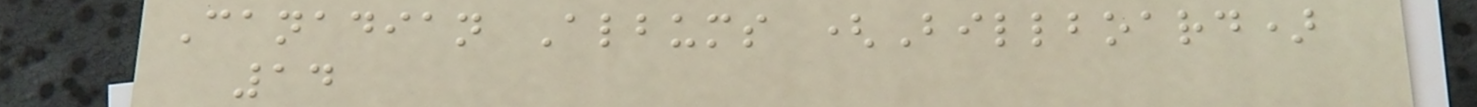Canadian Albums (Billboard)
14
